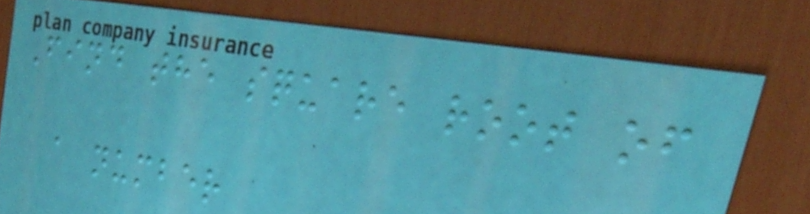Find the square root of
a number
